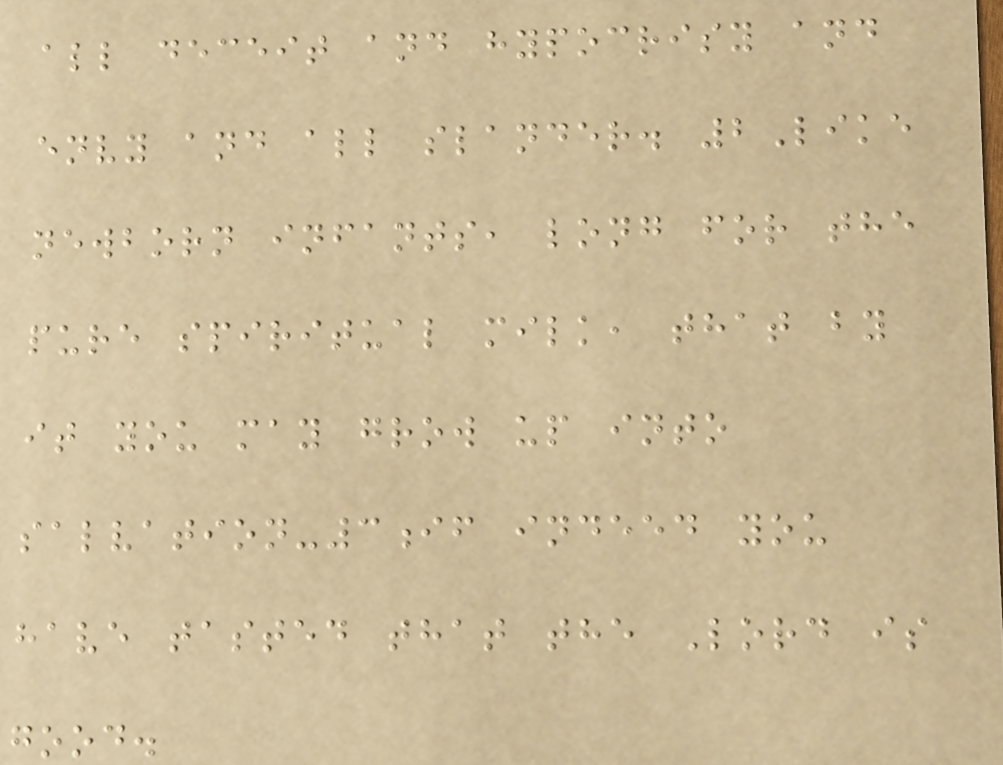all deceit and hypocrisy and
envy and all slander. 2Like
newborn infants, long for the
pure spiritual milk, that by
it you may grow up into
salvation-3if indeed you
have tasted that the Lord is
good.
